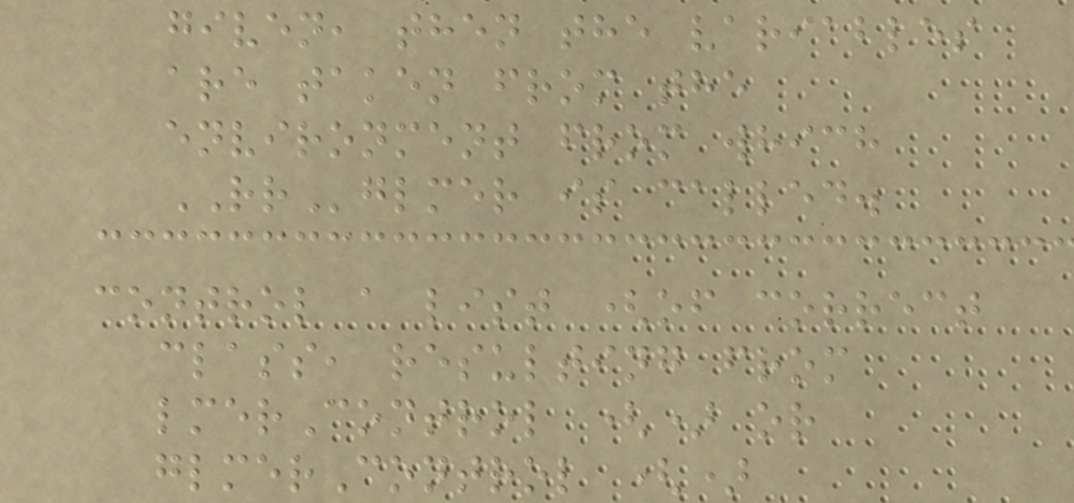given, then the variables
are taken from the
environment from which
RRglmer is called.
control a list (of correct
class, resulting from
lmerControl () or
glmerControl ()
